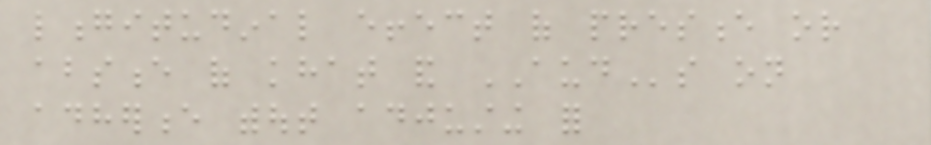longitudinal effect of presence or
absence of khat and AUDs on
adherence without adjusting for
